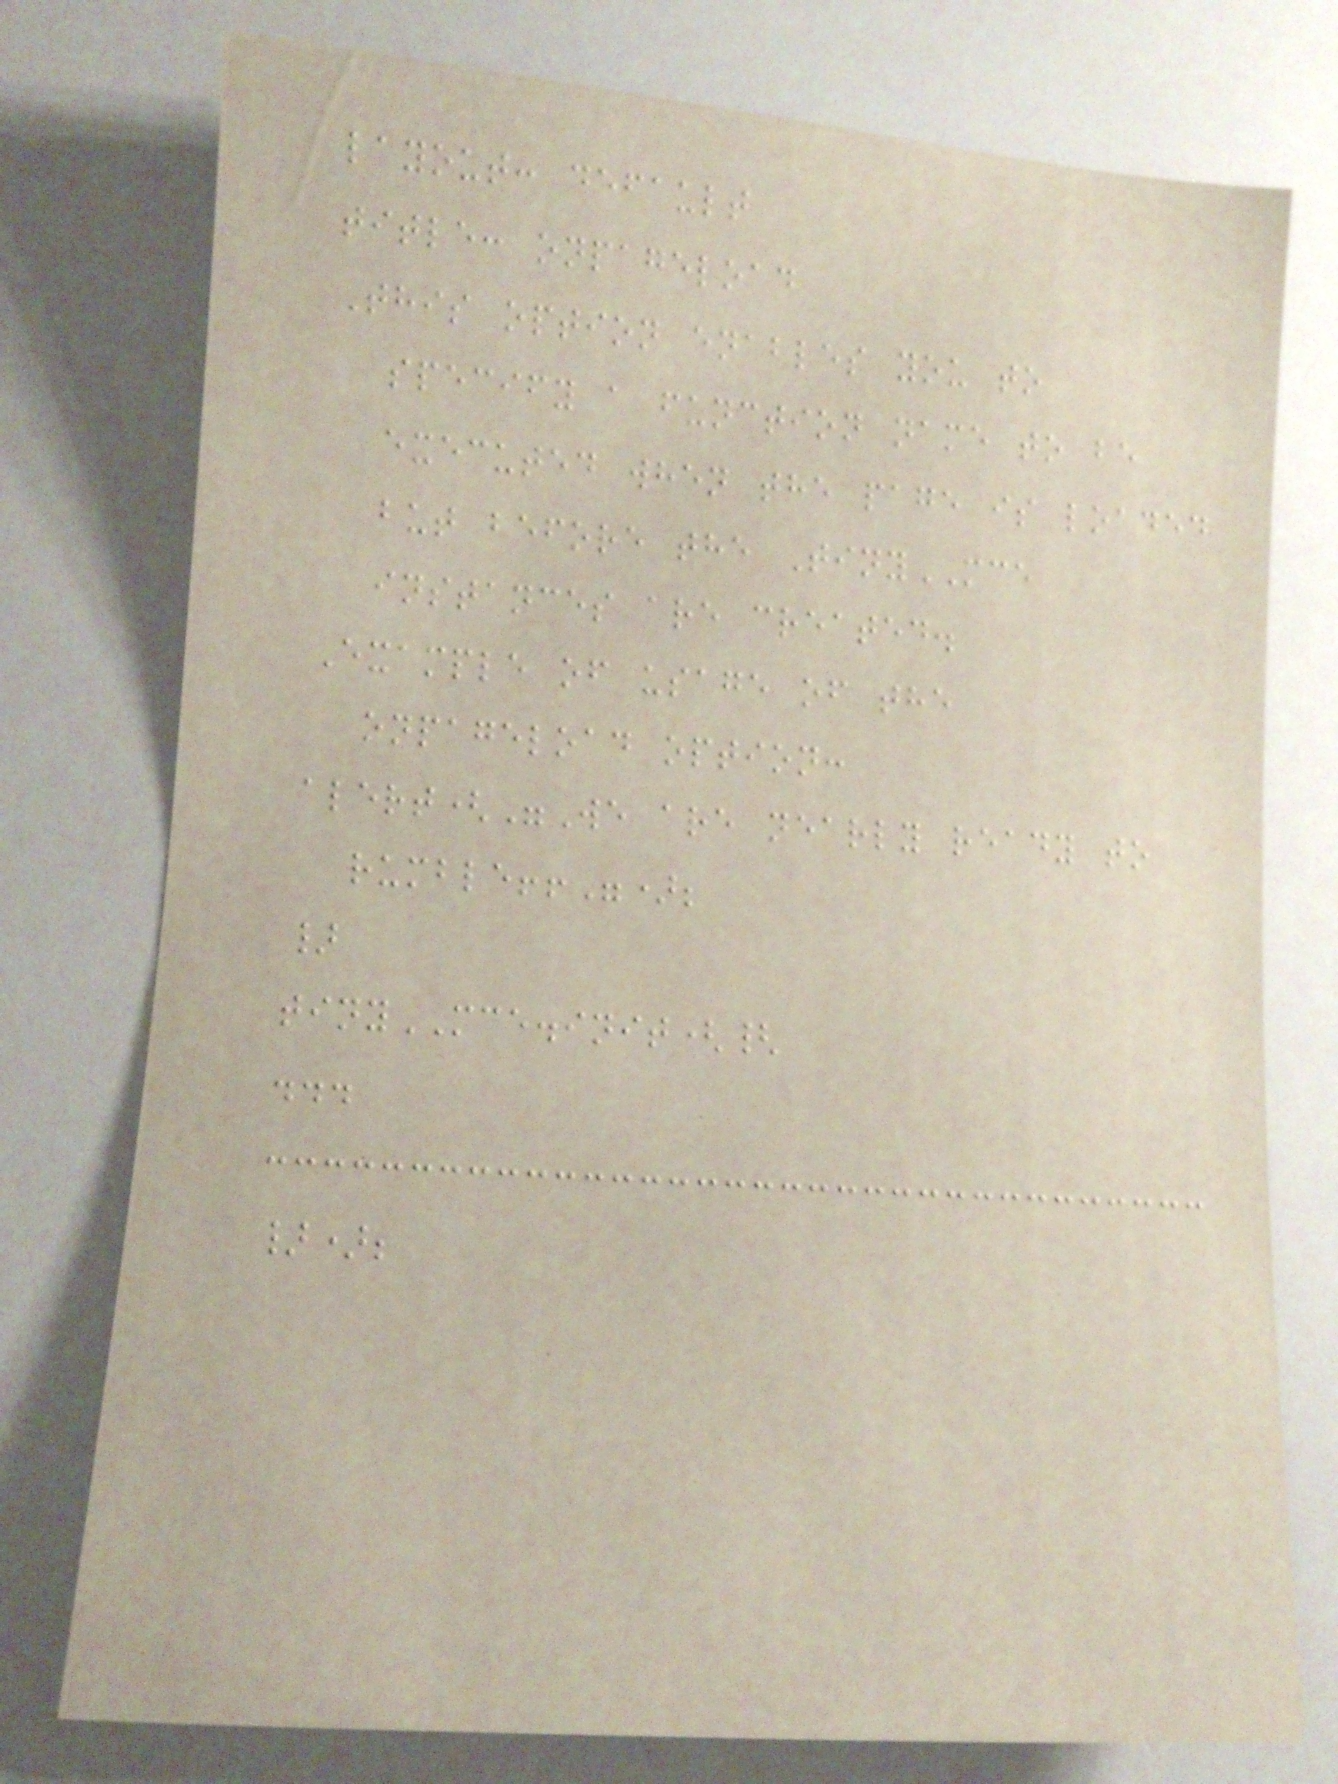layout: default
title: onpageload
This option enables you to
specify a function name to be
executed when the page is loaded
but before the TinyMCE
instances are created.
Example of usage of the
onpageload option:
alert("We are nearly ready to
rumble!!");
}
tinyMCE.init({
...
});
